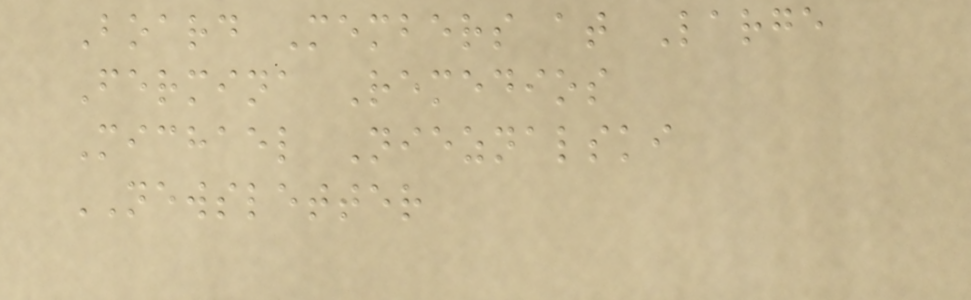Board Members at Large
Fermina Remedios
Michael Nieznalski
NEWSLETTER
